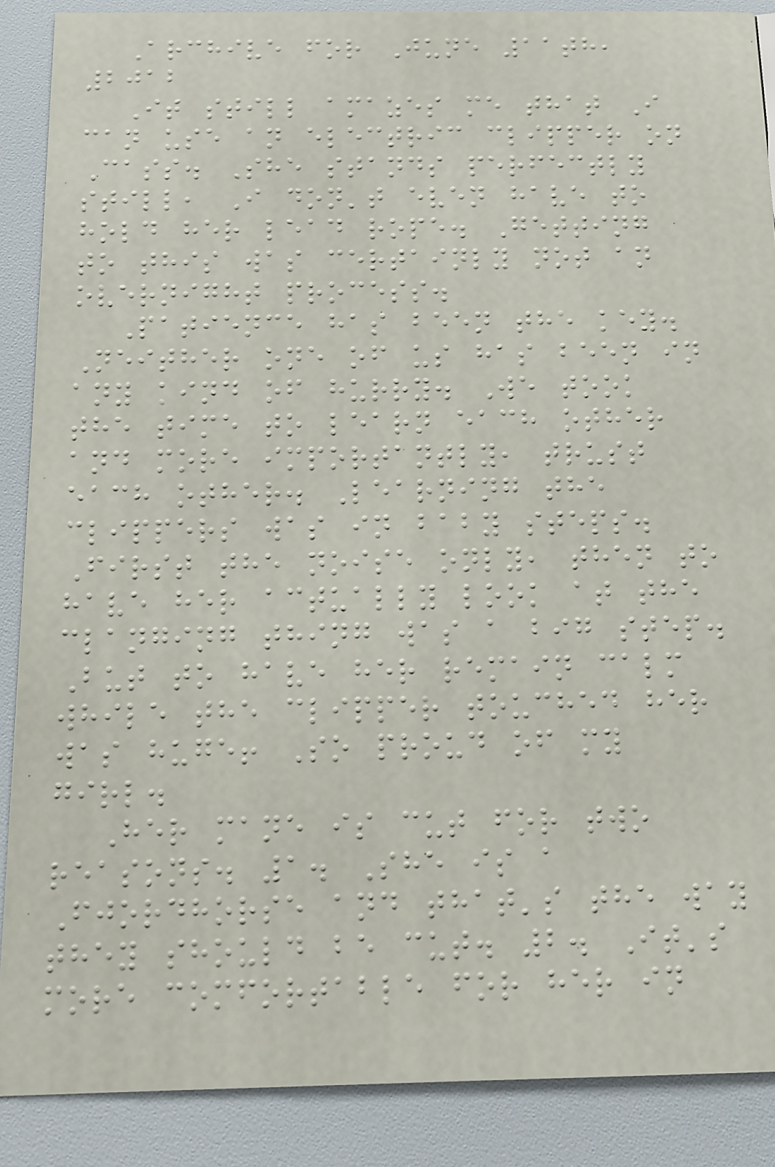Archive for June 11th,
2012
It still amazes me that I
can use an electric clipper on
Cass. She stands perfectly
still, I don't even have to
hold her lead rope. Getting
to this was certainly not an
overnight process.
Patience has been the key.
Neither one of us has been in
any kind of hurry. We took
the time to learn each other
and more importantly, trust
each other. Learning the
clippers was in baby steps.
First the noise only, then to
have her actually look at the
clanging thing was a big step.
But to have her remain calm
while the clipper touched her
was huge! So proud of my
girl.
Her mane is cut for two
reasons. 1. She is a
Fjordhorse and that's the way
they should be cut. 2. It's
more comfortable for her in
